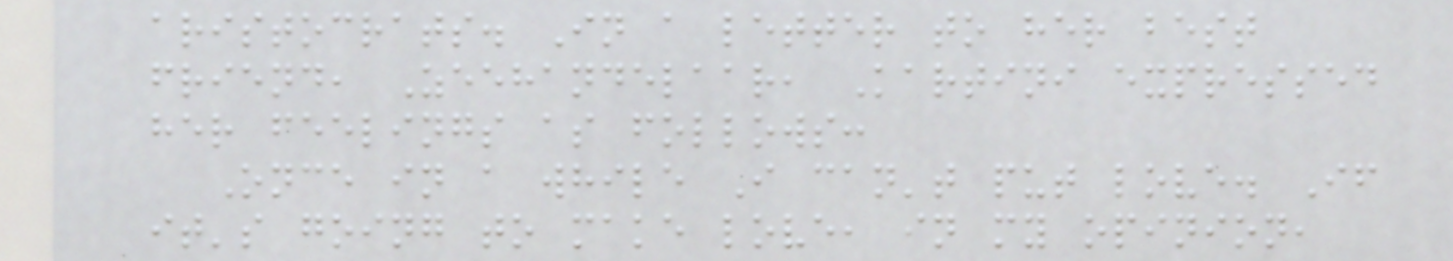aristocrats. In a letter to her best
friend, Zeehandelaar, Kartini expressed
her feelings as follows:
Once in a while I can't put love. If
it's going to make love, in my opinion,
